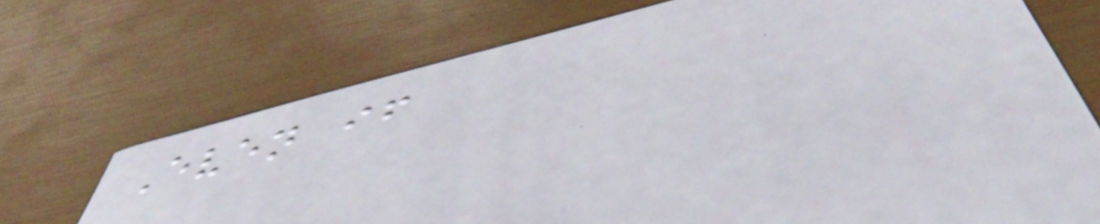Even if
